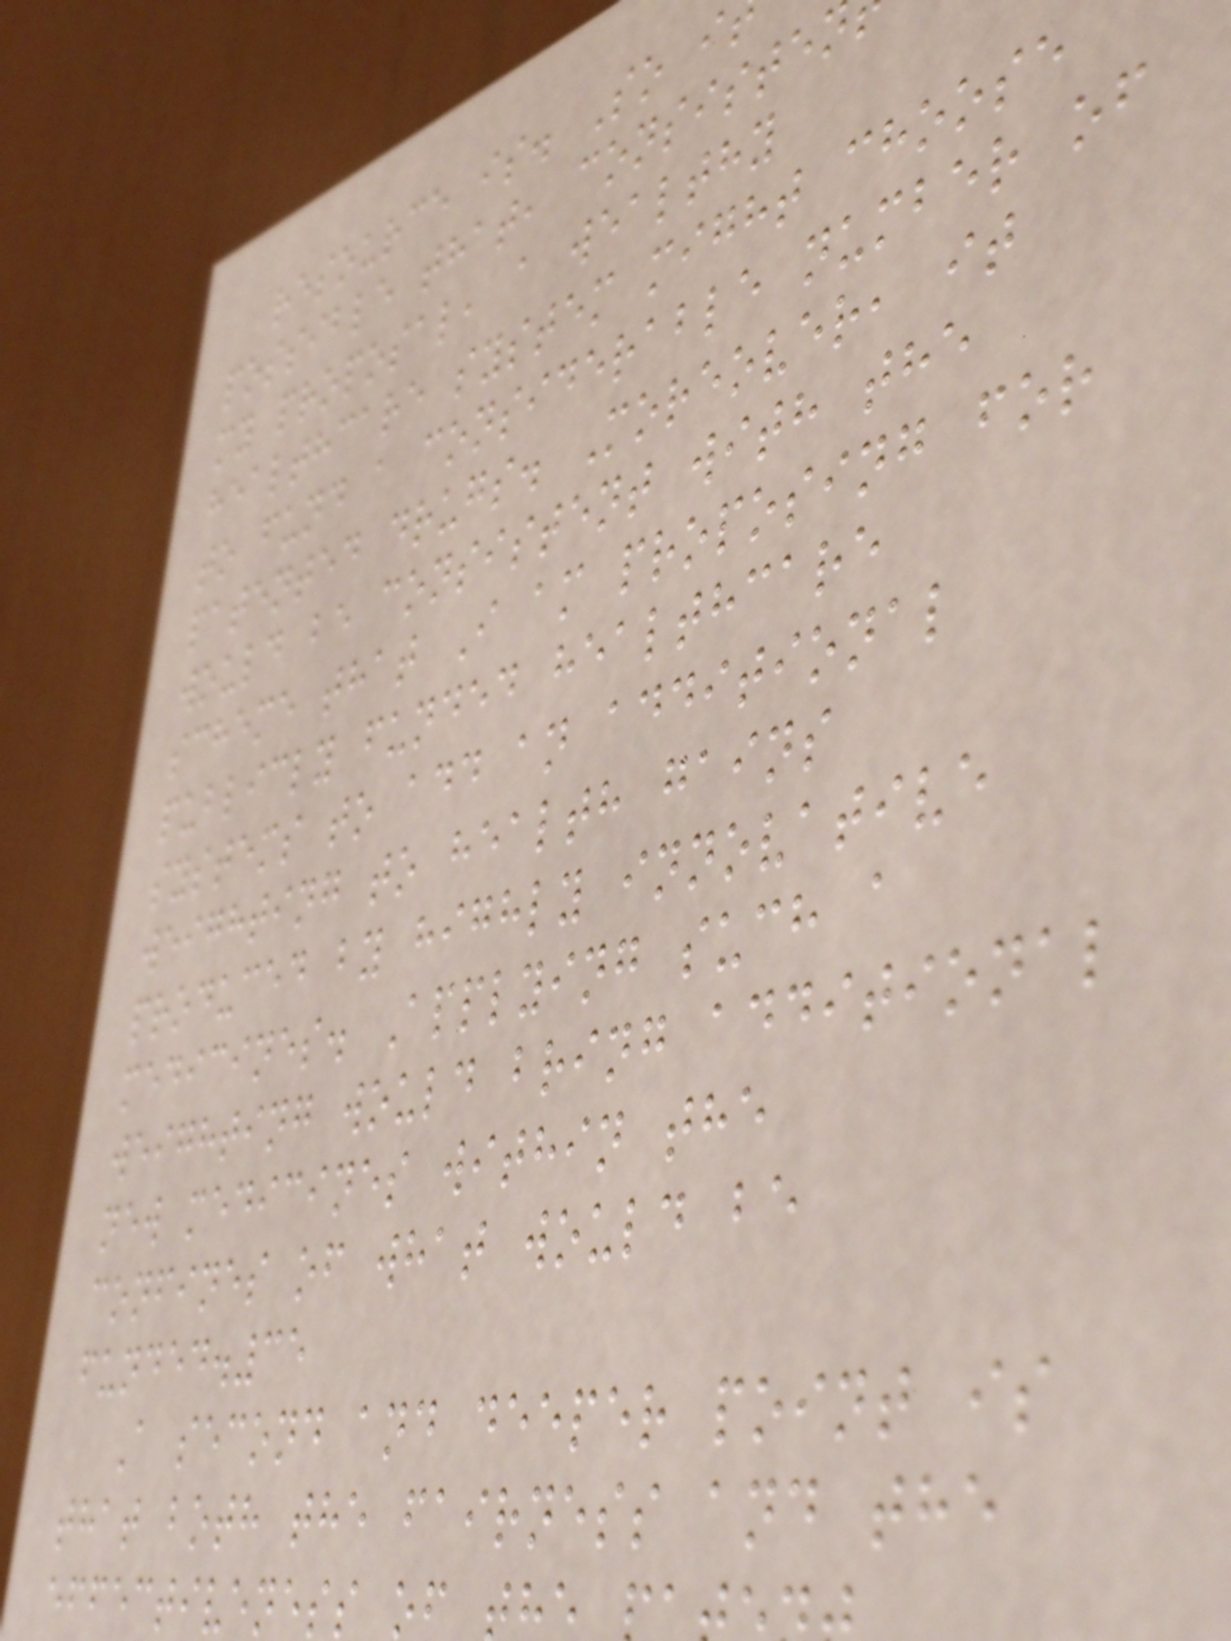resource is. So i
possible that, consisten
my proposal, a wealthy
healthcare system might choose
to fund a considerable number of
patented drugs. Moreover, it
would be consistent with the
scheme that I am proposing for
publicly funded healthcare
systems to add an additional
weighting to health gains
produced by highly innovative
medicines. Applying such a
weighting would bring additional
new medicines within the
confines of what would be
funded.35
A second and deeper point is
that both the fairness and the
effectiveness of
